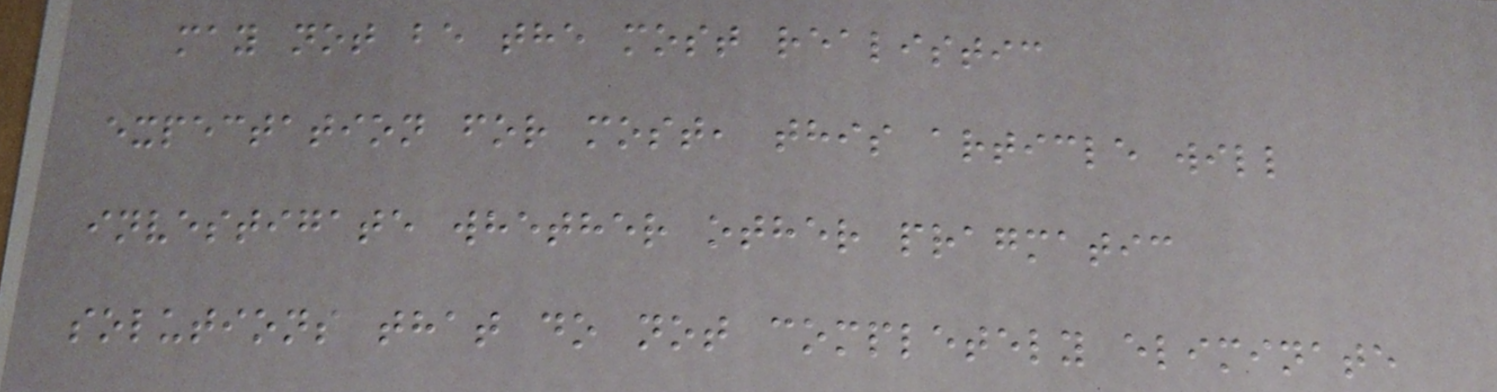may not be the most realistic
expectation for most, this article will
investigate whether other pragmatic
solutions that do not completely eliminate
